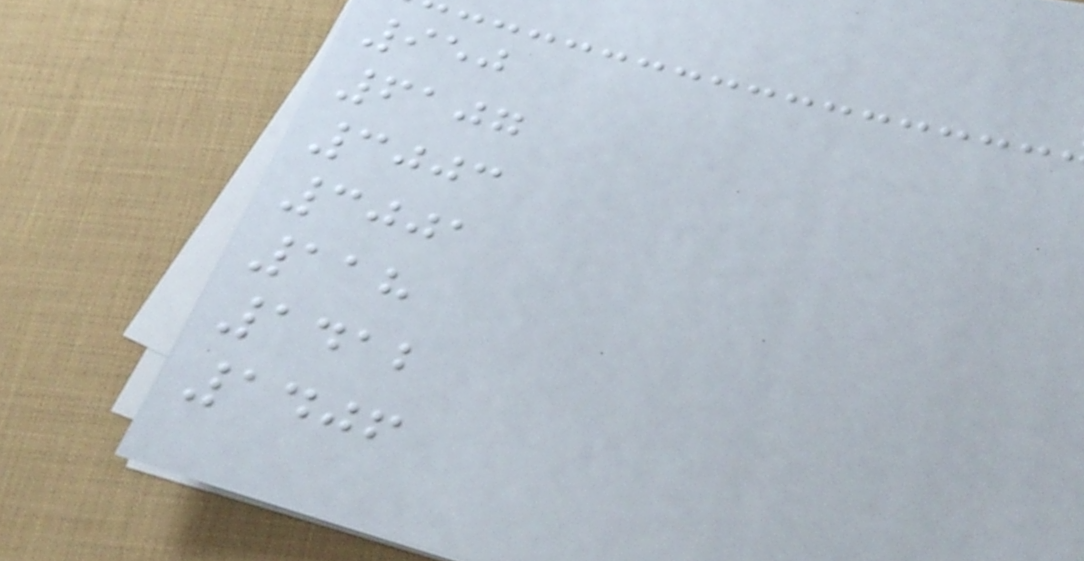950
6107
3003
3001
118
1412
1406
